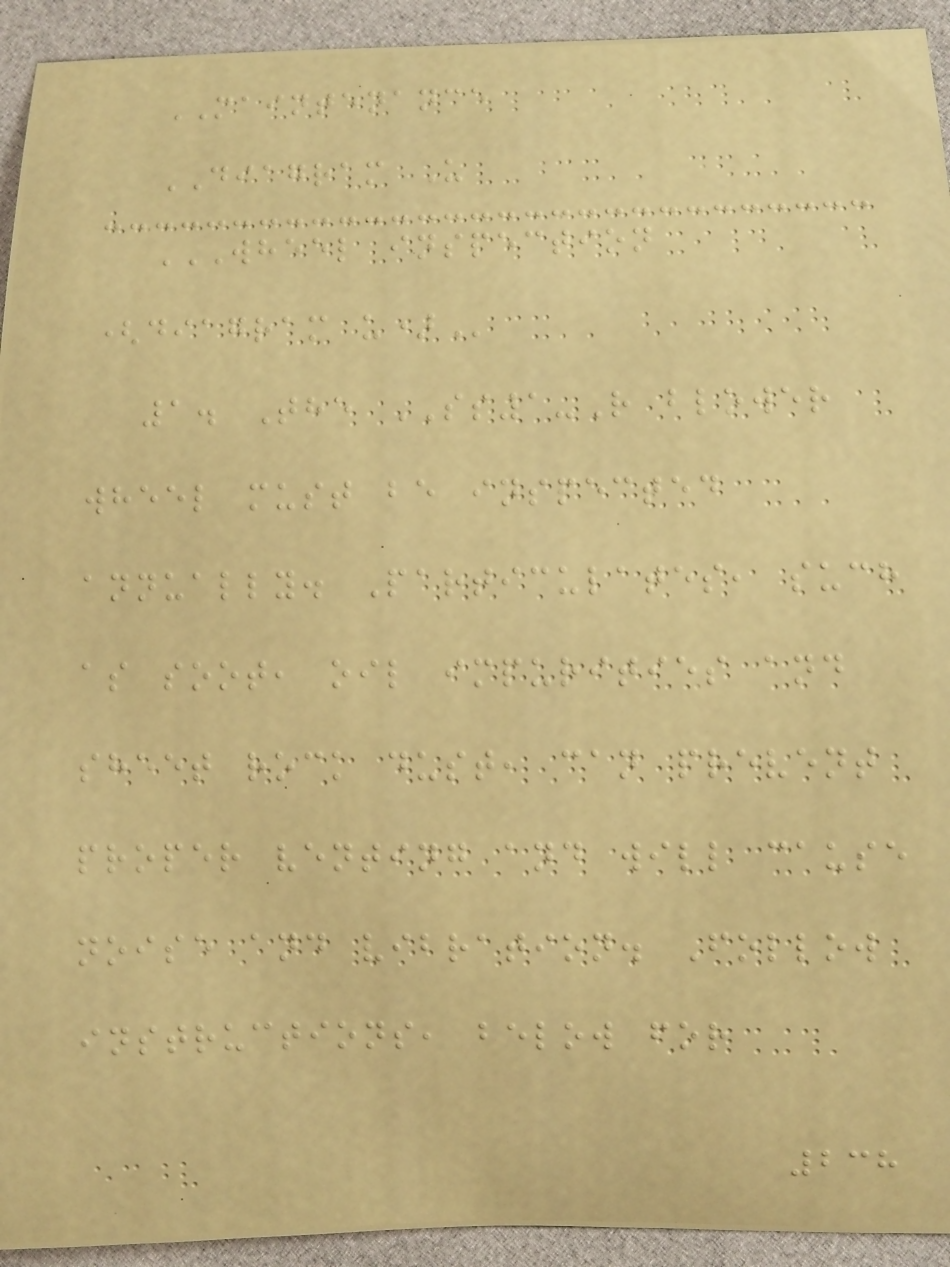MAINTENANCE
DIAGRAM U
WHEEL INSPECTION
(DIAGRAM U)
1. The SS1-R blower
wheel must be inspected
annually. Particulates, such
as soot, oil impurities and
sheet rock dust, can prevent
proper venting and will cause
noise and vibration. Follow
instructions, below for
238
